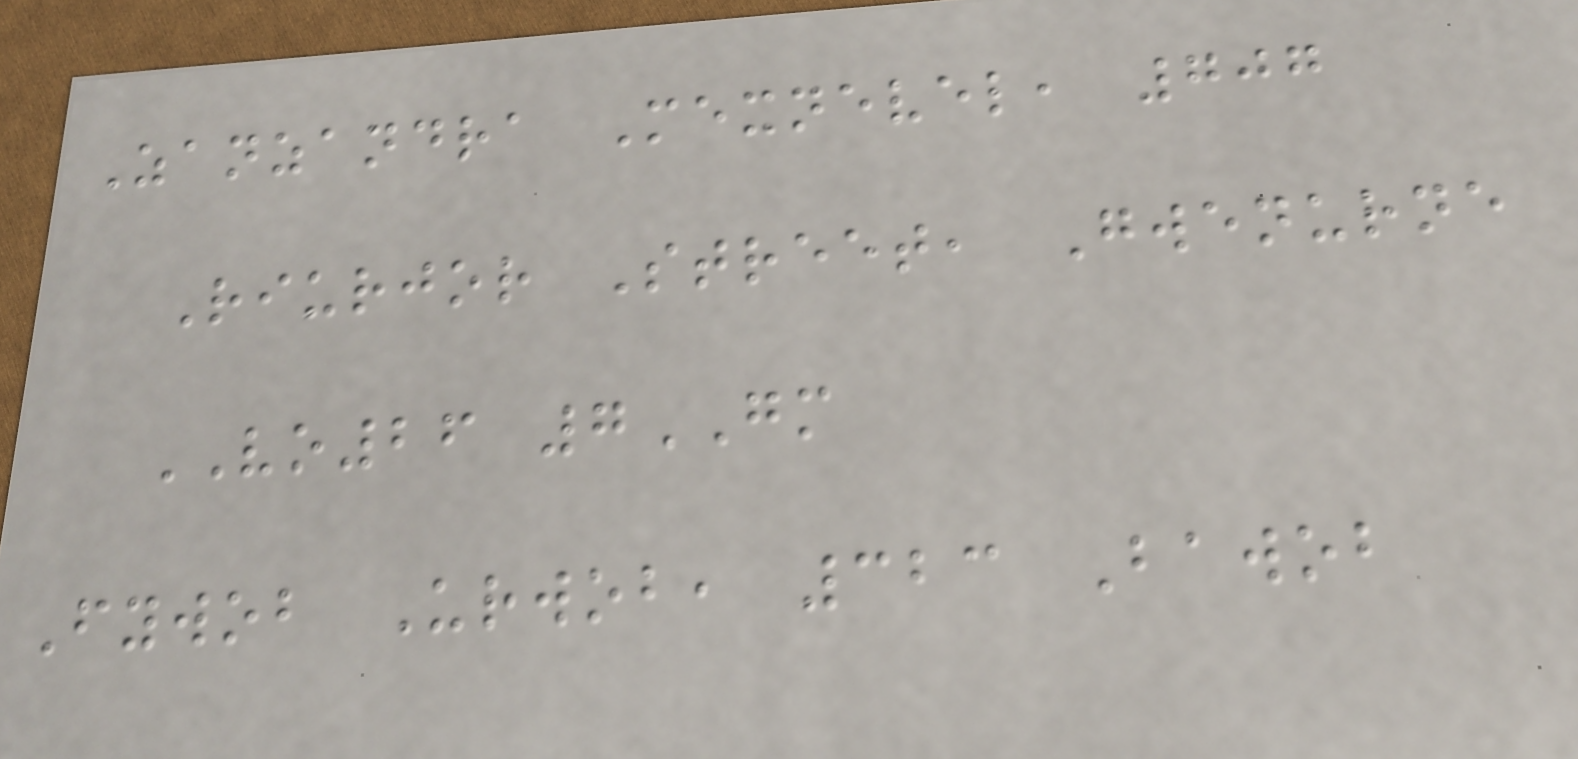Zanzandra Mexnevel, 707
Riurjor Street, Gwenurne
VO26 7GM
Fywob Urwob, 323 Bawob
